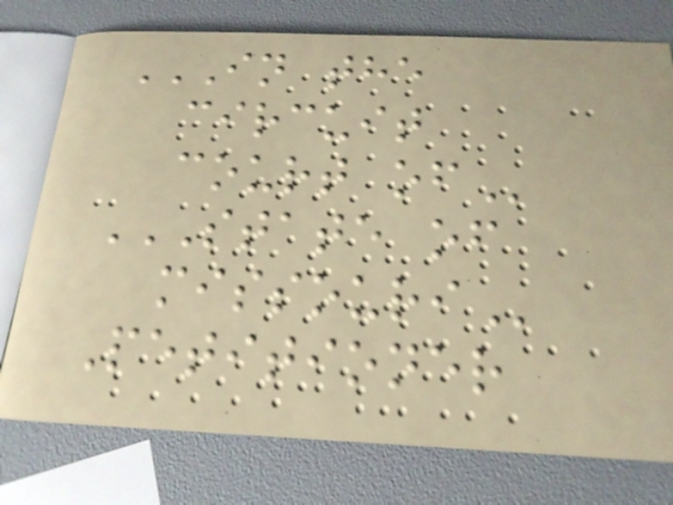IN THE
CIRCUIT
COURT OF
STATE OF
MISSOURI
Petitioner
